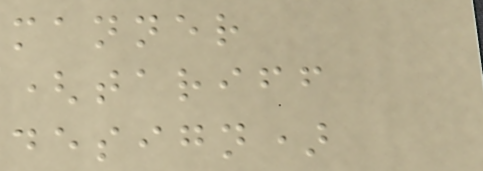manner
(tariff
design)
